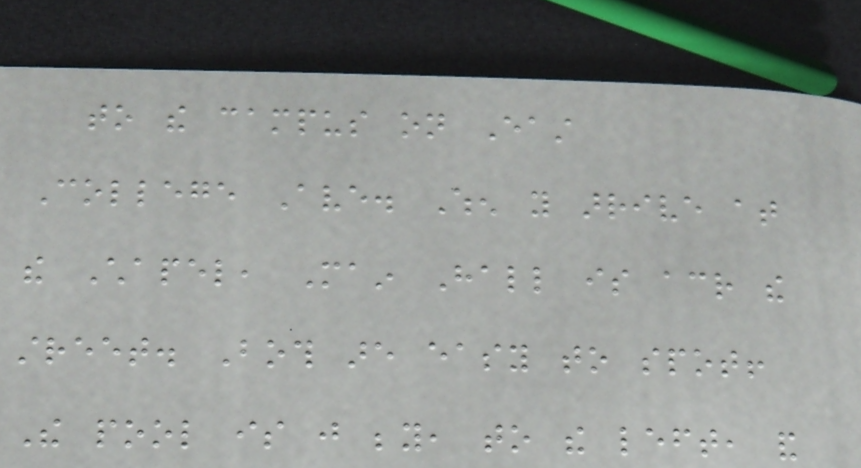to the campus on East
College Ave. When you arrive at
the Chapel, Main Hall is across the
street. Both are easy to spot!
The pool is just beyond, to the left, and
